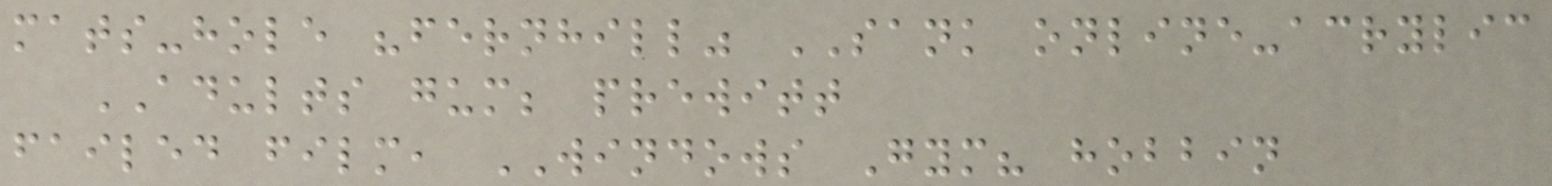mats-hole "fernhill" SANK online-acrylic
ADULTS gum; prewitt
failed film, WINDOWS Gym? hobbin
